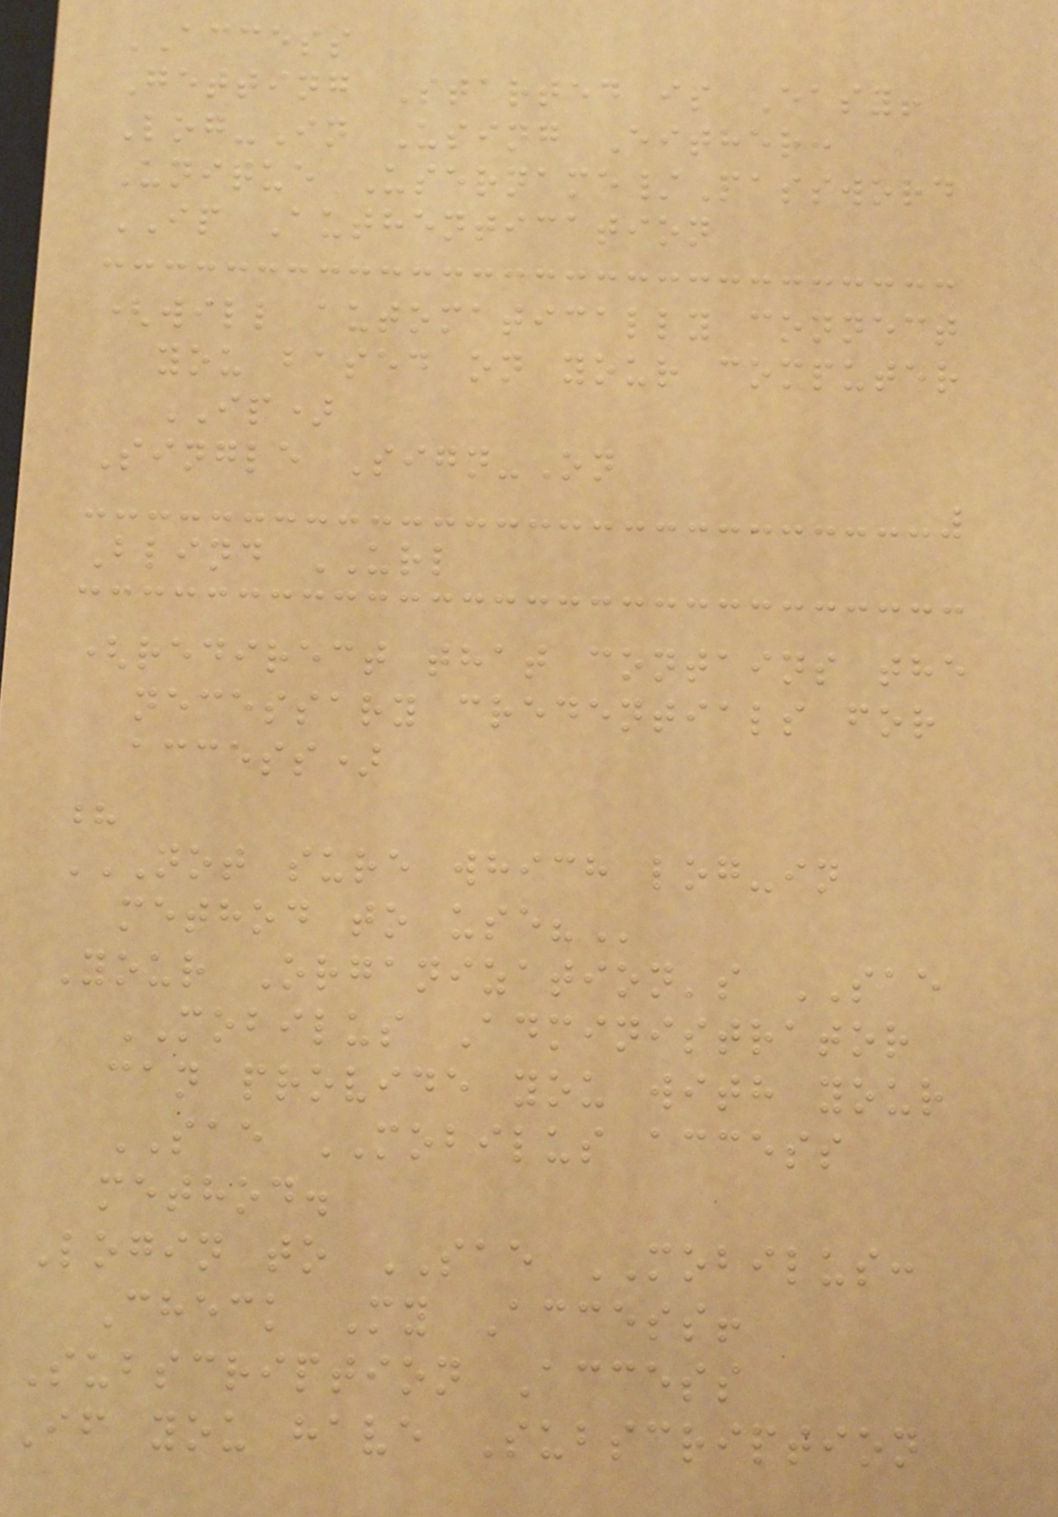ACCESS
Getting Started is Easy!
Log-In Using Either:
Unique Username/Password
IP Authentication
(will automatically connect
you based on your computer
IP)
Single Sign-On
Blind URL
(redirect that contains the
necessary credentials for
access)
?
NOT SURE WHICH LOG-IN
METHOD TO USE?
Your Organization's SAE
MOBILUS Administrator
can provide you with your
SAE MOBILUS access
method.
Login to SAE MOBILUS:
Check My Access!
Subscription Access
If you have Subscription
